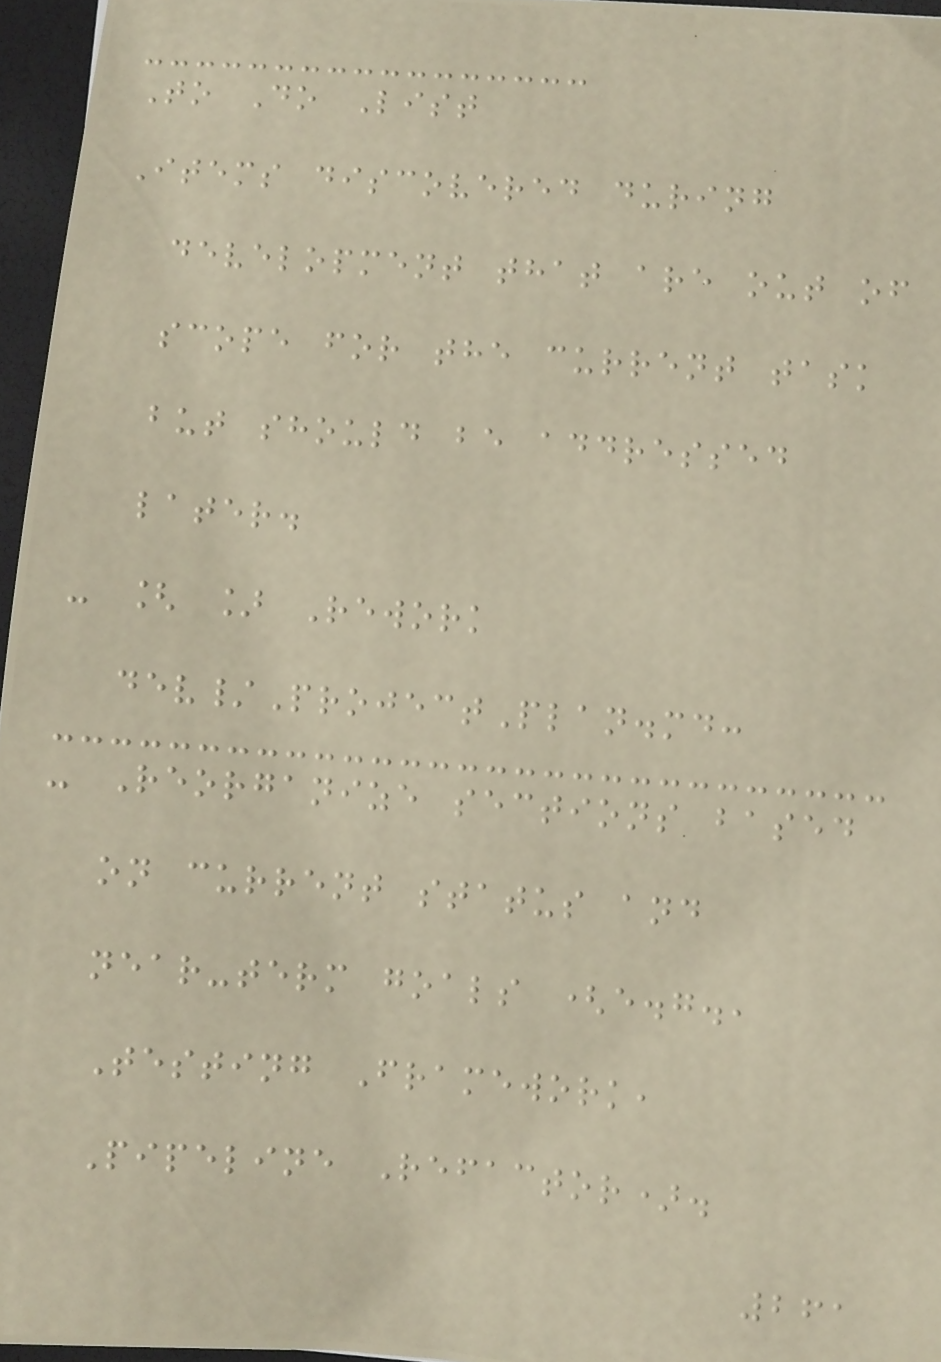To Do List
Items discovered during
development that are out of
scope for the current task
but should be addressed
later.
- [ ] Rework
dev/ProjectPlan.md:
- Reorganize sections based
on current status and
near-term goals (e.g.,
Testing Framework,
Pipeline Refactor).
261
